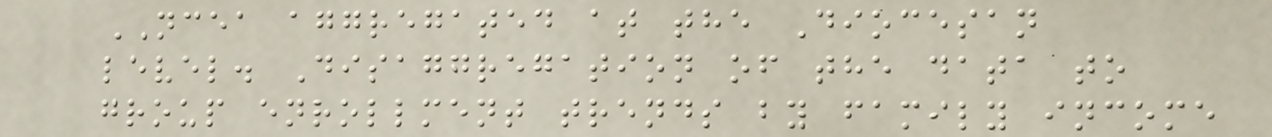NCEA aggregated at the Diocesan
level. Disaggregation of the data to
group enrollment trends by family income
